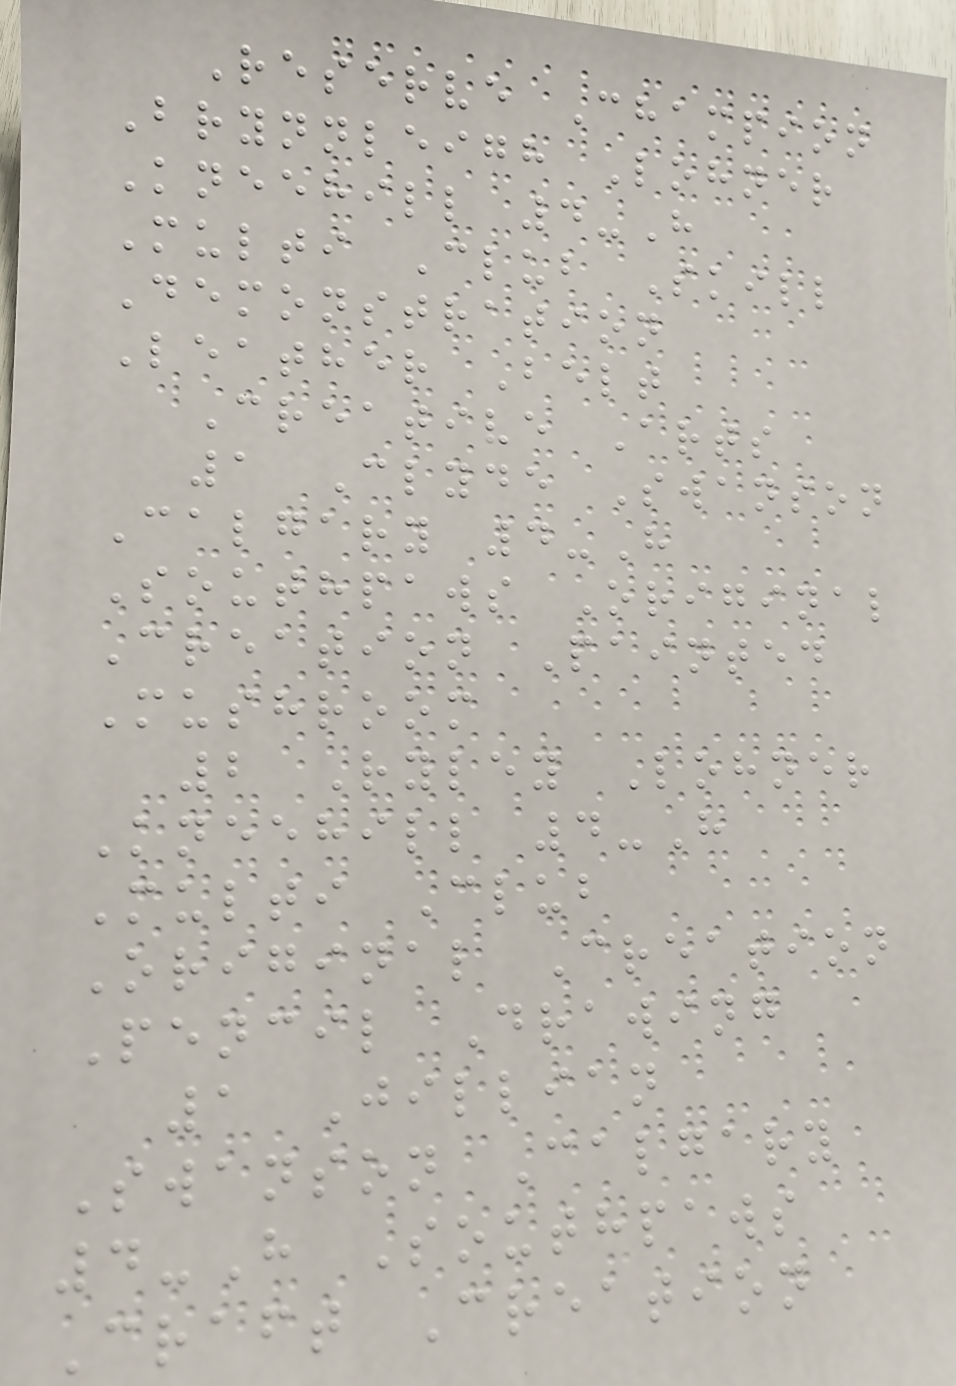Reserve Champion
Brynnleigh Lohner
Kneehill 4-H
Multi Club Skill
Demonstration
Leather Belt
Creative Arts
1 Clyde Swanson
Calgary 4-H
Southpaws Original
Creation Painted
Mushroom
2 Ryley Lohner
Kneehill 4-H
Multi Club
Original Creation
Pencil Drawing
1 Jillian
Swanson Calgary
4-H Southpaws
Craft Creation
